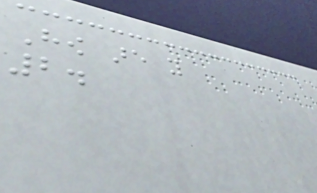How are you
2.
